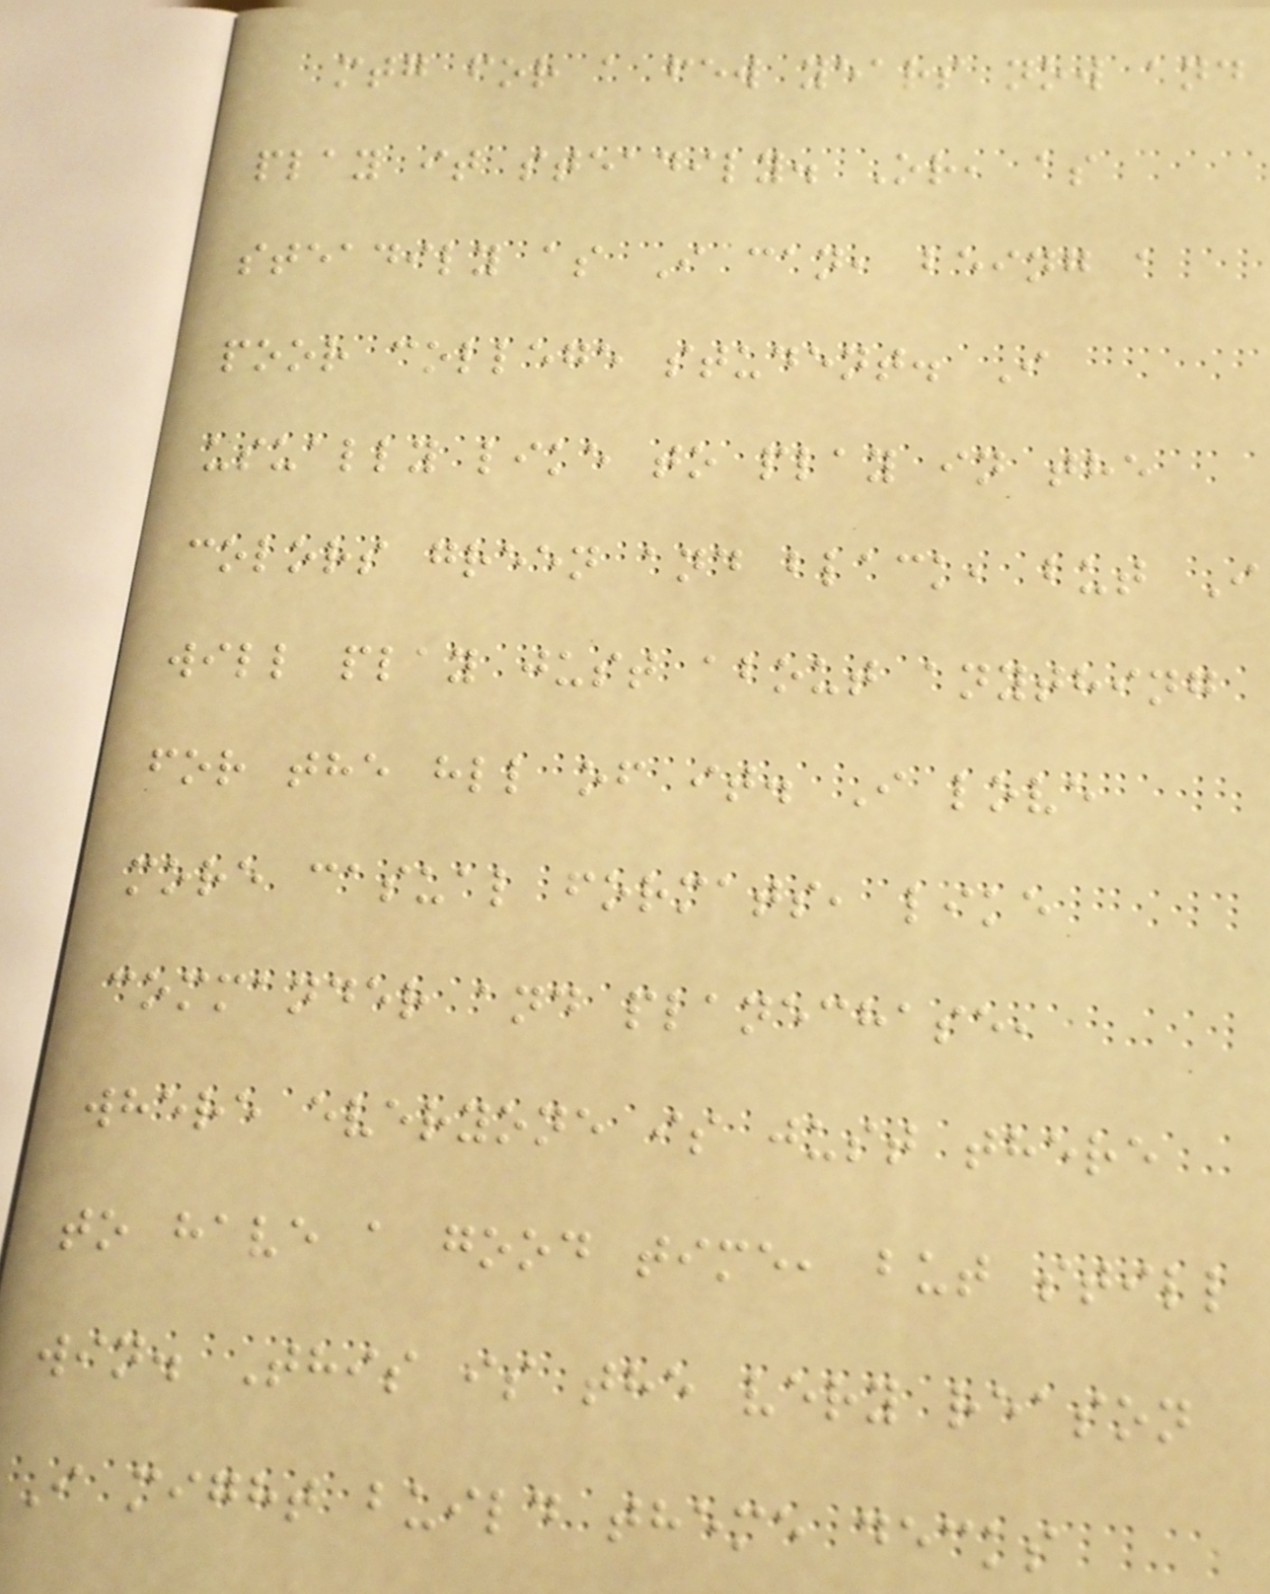mtg for a few years now and
play it steadily. Or, as
steadily as I can, being a
poor college student. I
usually like to play in the
colors green and black, but I
will play just about anything
for the hll of it. I love
more casual formats, like
commander and planechase,
where everyone is just there
to have a good time, but still
win. This is the very reason
I might build theme decks
